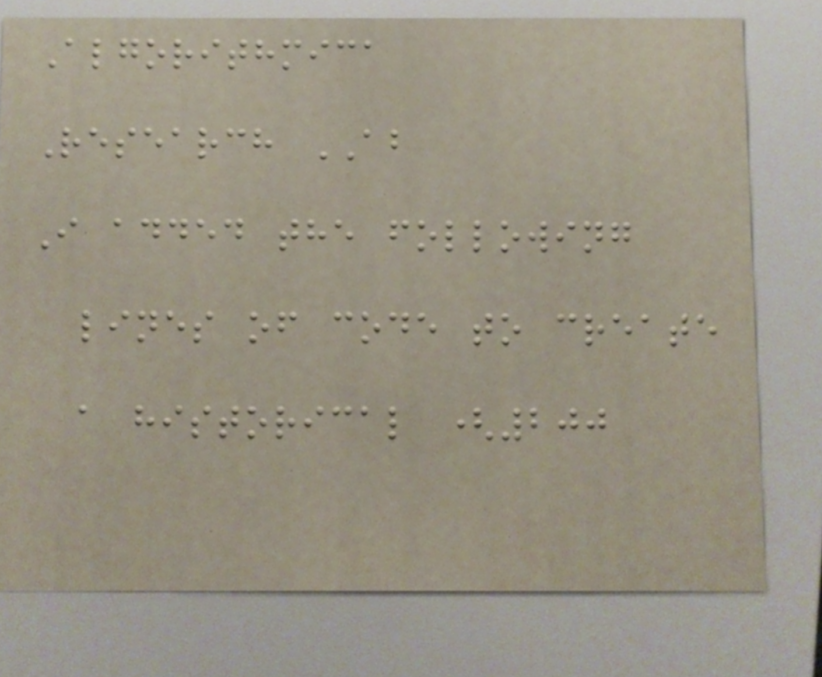Algorithmica
Research AB
I added the following
lines of code to create
a historical (200
